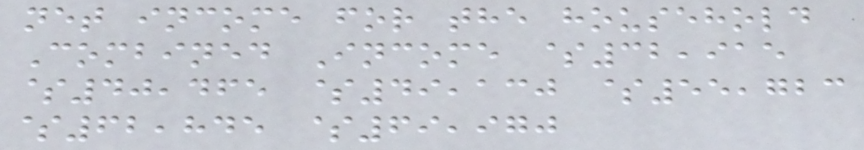net income for the household
Combined Income $32,915
$40,465 $49,130 $55,723
$62,845 $69,970
